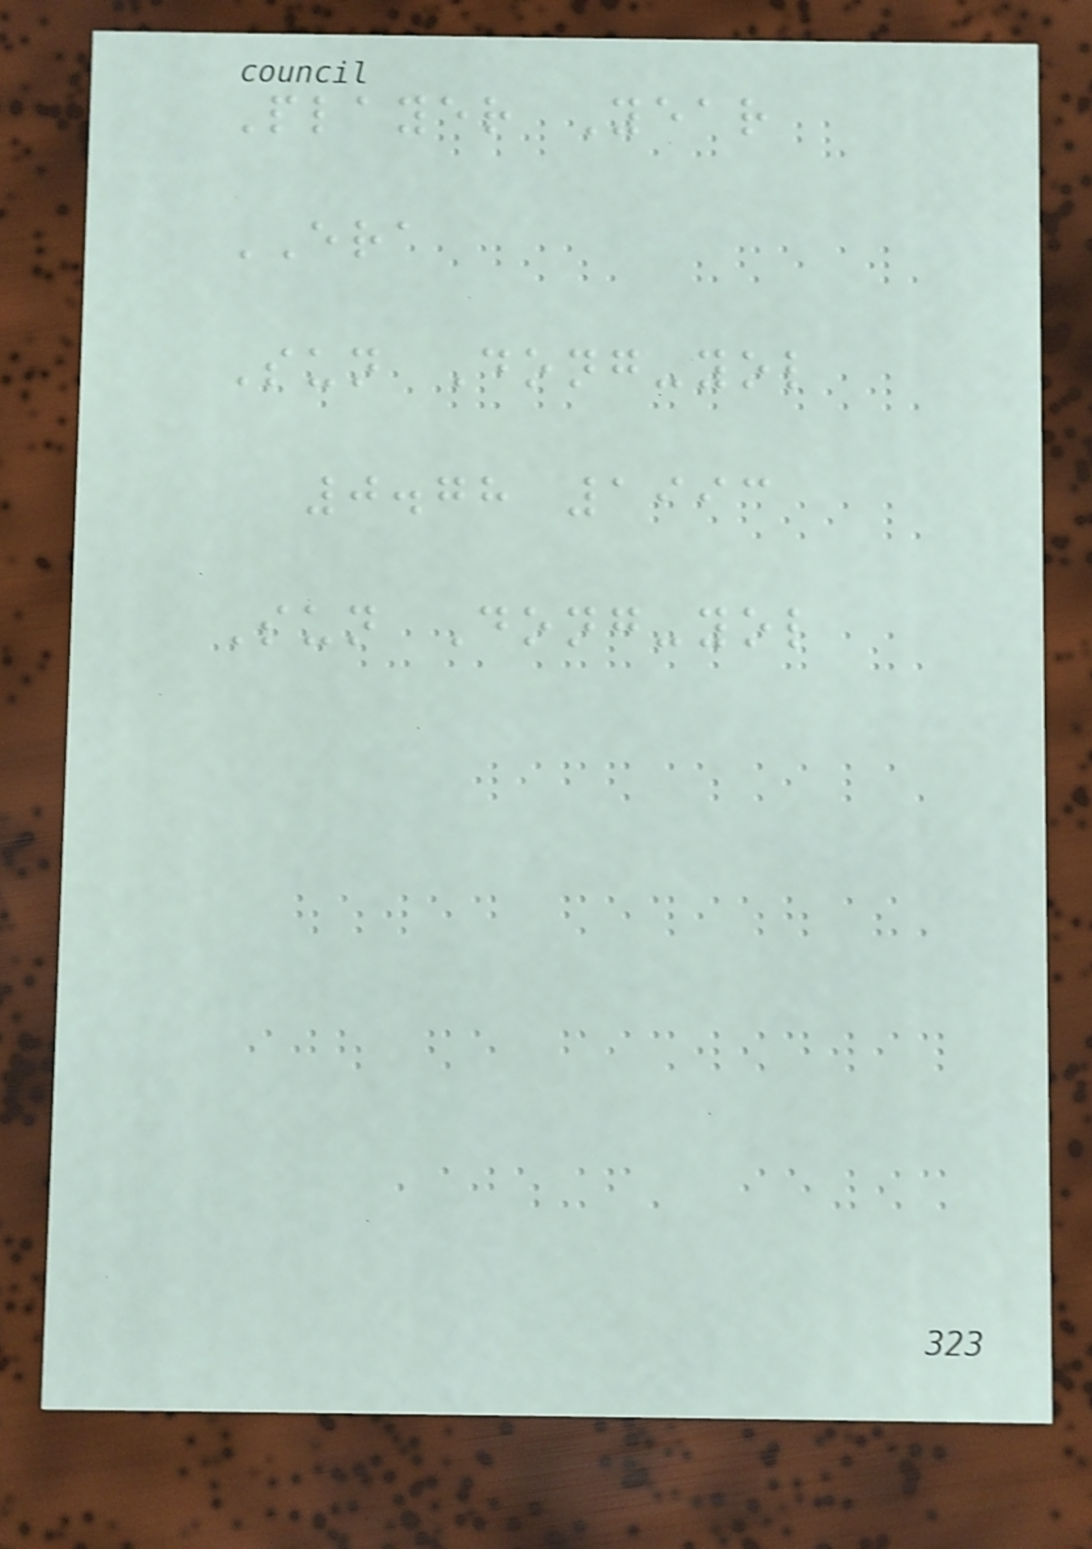Player Year
ERA
Sun Dong-yol
0.78 1993
Sun Dong-yol
